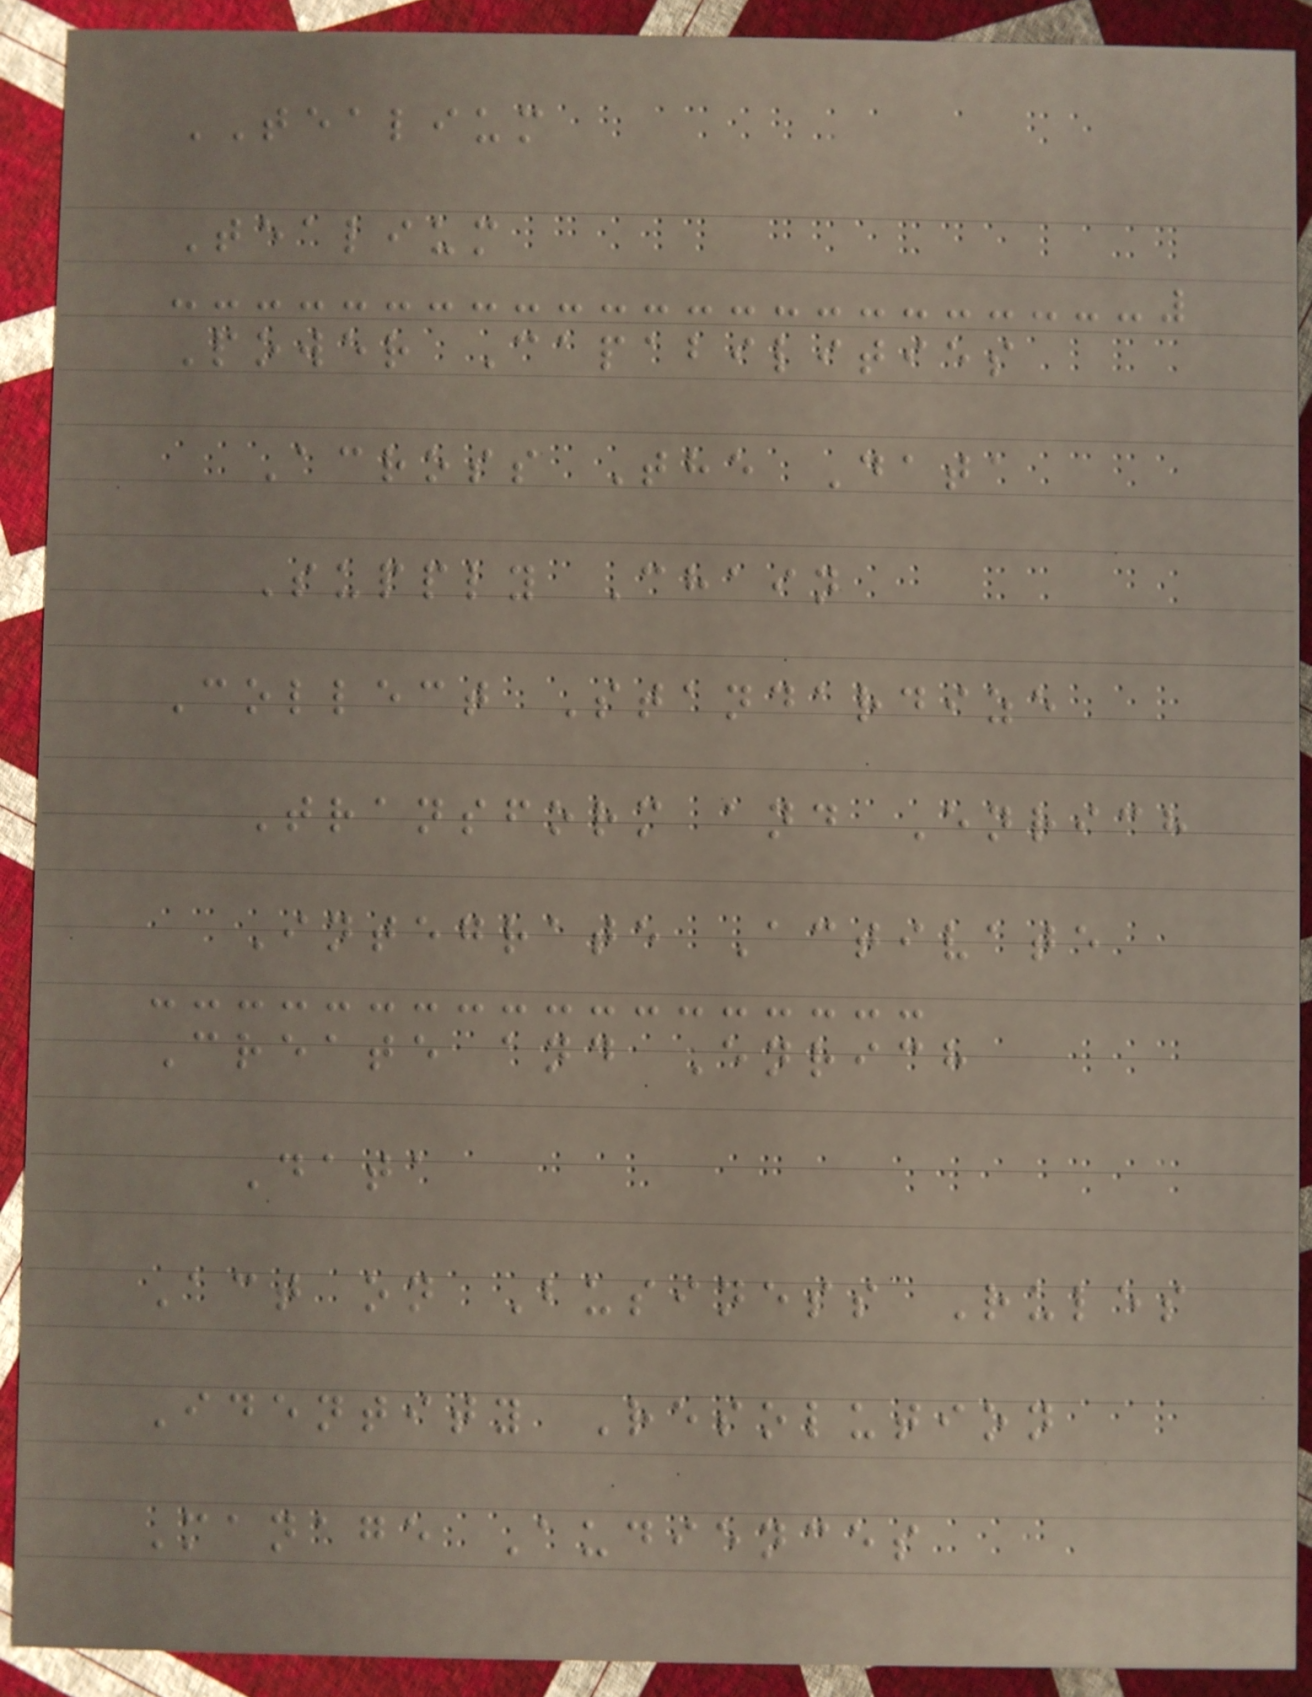TEALIUM
Tealium
Power Capabilities
Across The Data
Supply Chain
Collect Standardize
Transform and Enrich
Integrate Activate
Create and Enrich
Data
Act on Business Rules
Identity Resolution
Manage Audiences
